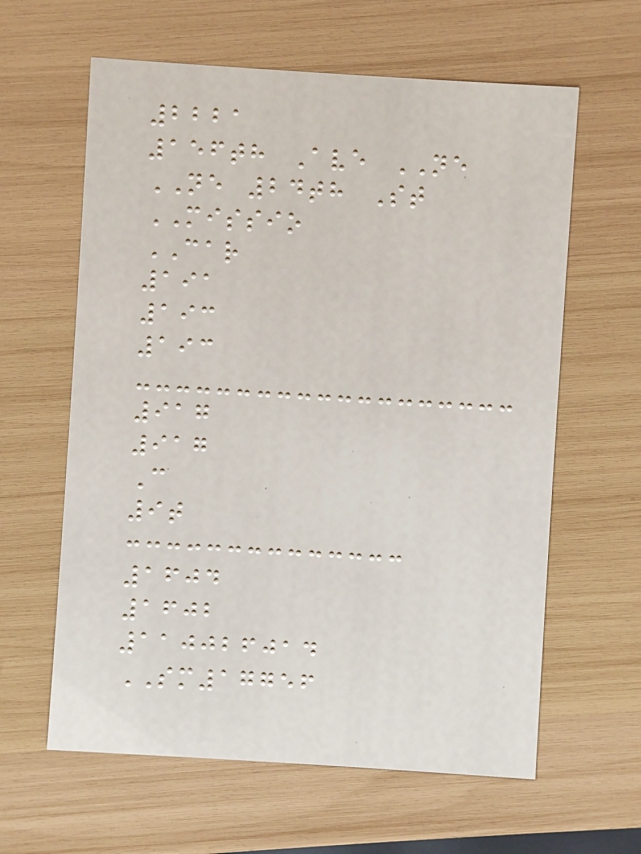2221
156th Ave NE
NE 24th St
MISSIO
CAR
191
193
193
917
917
C
9t
1604
1602
110026014
SM17756
